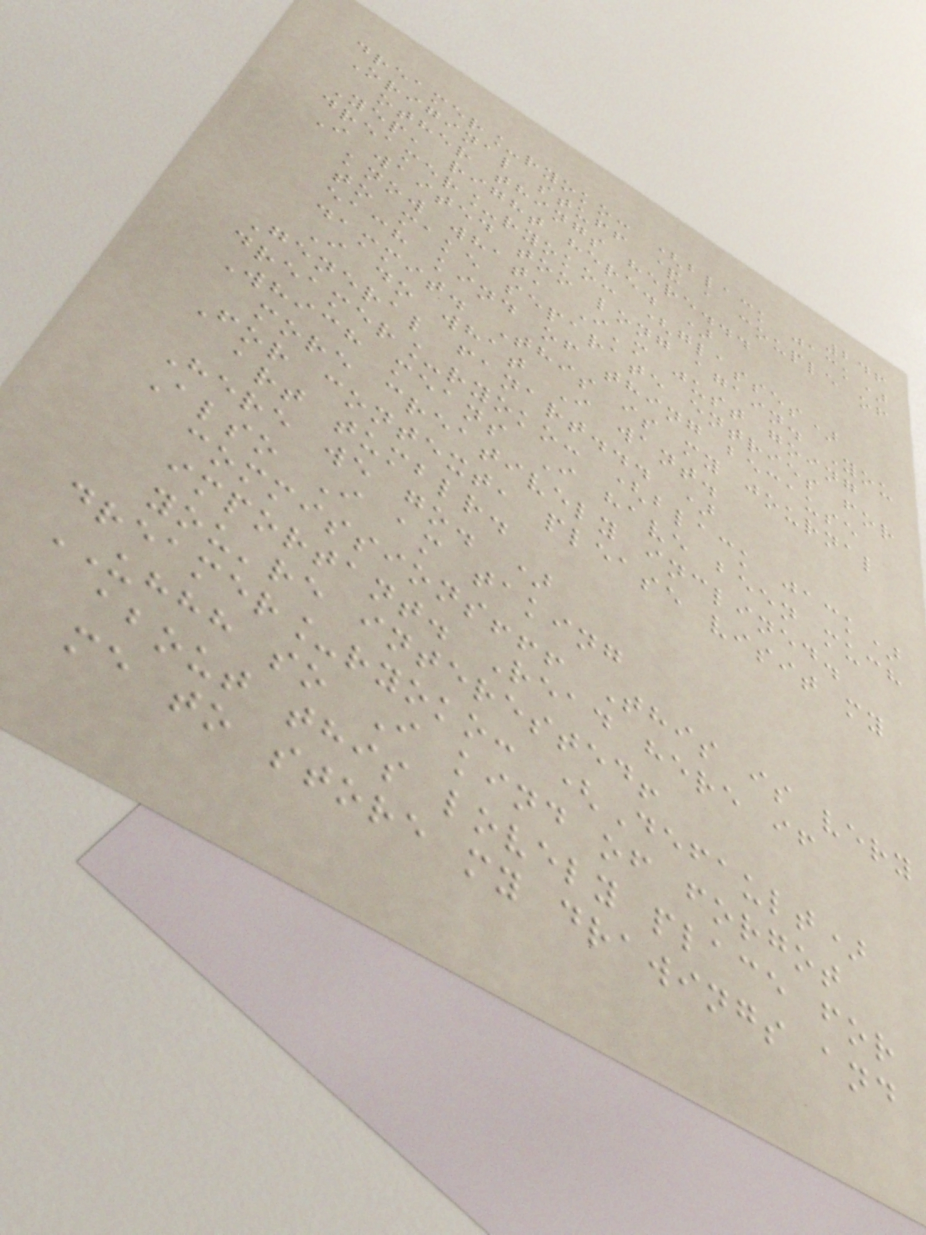246
dreamer_ryoko: (black jack)
Original stuff & a couple of
other things here...
Yep, right here. )
dreamer_ryoko: (glasses)
I waited too long again. You
know what, I'm just going
to make separate entries for
each kind of thing because
dammit. This is my journal
I do what I want.
General fanart... )
dreamer_ryoko: (black jack)
Which means I have been much
more creatively inclined.
For context, please visit my
art tumblr.
Here we go. )
Also I am taking
commissions!!! This is very
important. Read here if
you're interested!
dreamer_ryoko: (Default)
UHHH so I kind of forgot
about this lovely place for
me to store my drawings and
